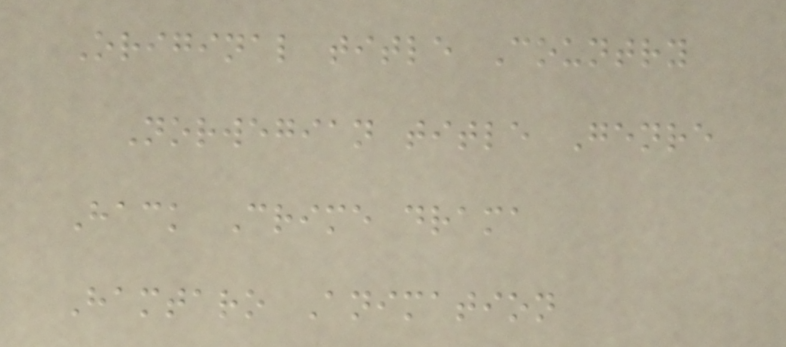Original title Country
Norwegian title Genre
Hack Crime drama
Hamtaro Animation
